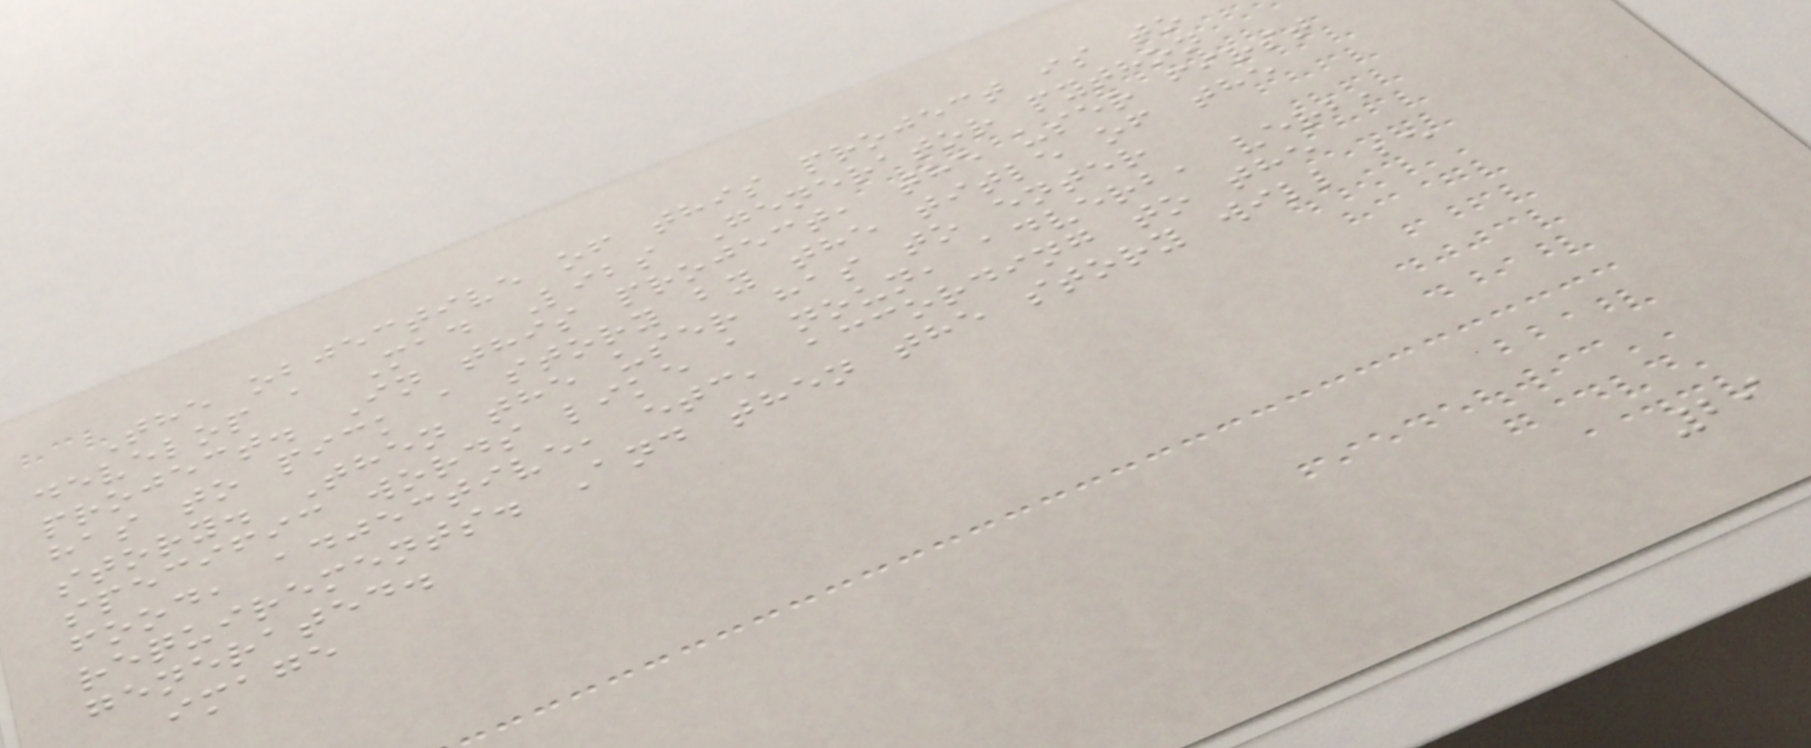The objective of this project is to
develop a Mad Libs Generator python
project. In this project, the user first
has to pick a story by the title of the
story. Then the user has to enter
specific words like a noun, adverb, verb,
food, adjective, etc, according to the
requirements. And then the story will be
generated.
image
29
